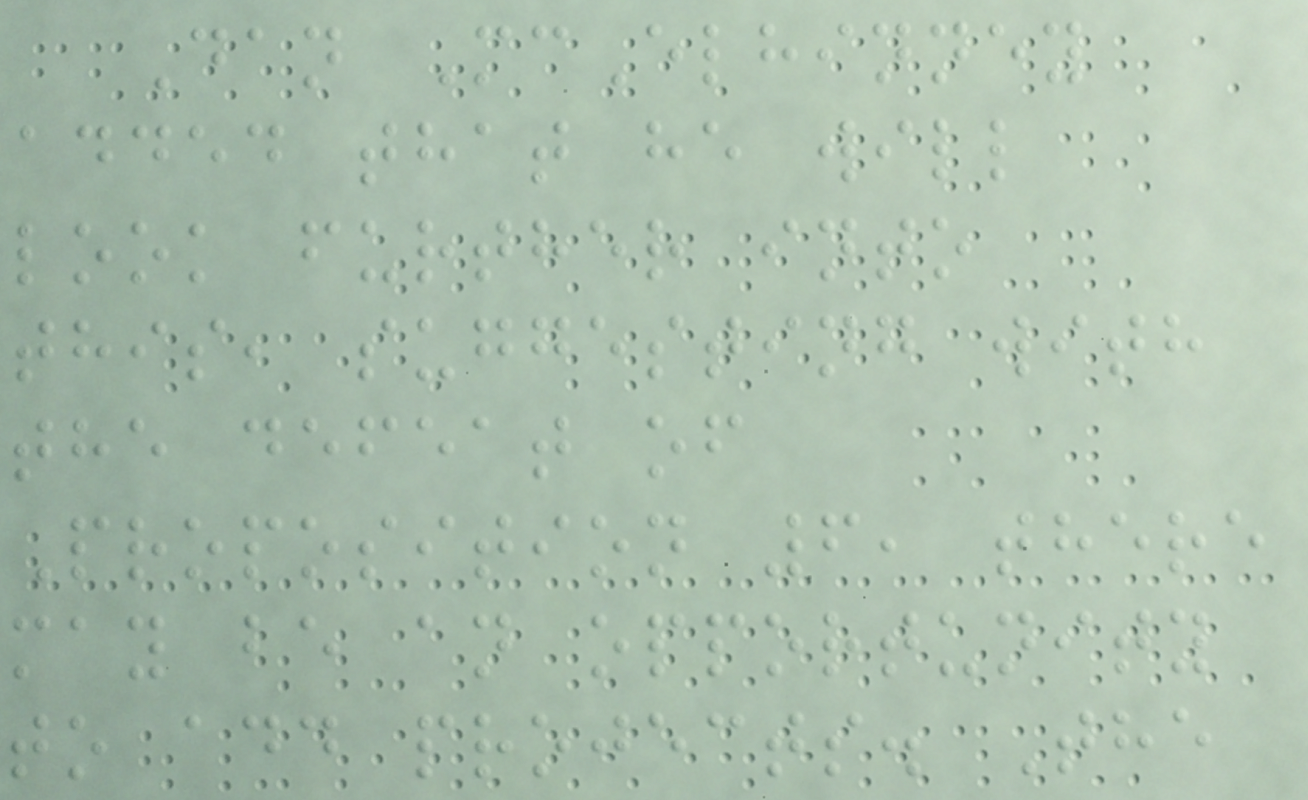Dan McElhinney
added that he will
look further into
this, suggesting with
the defeat of
Proposition 6, there
may be an opportunity
to add projects. The
